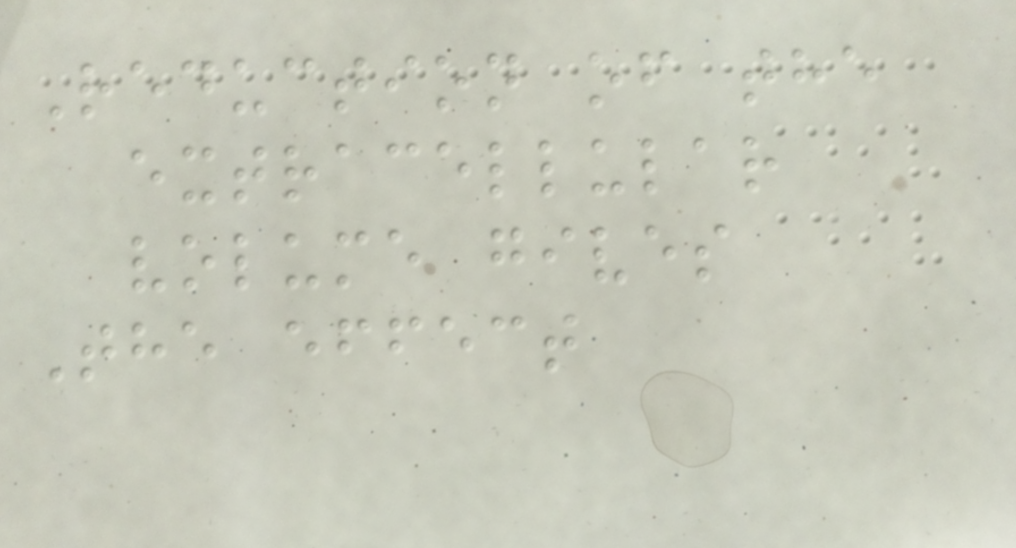Reduction of the
extracellular
volume gives
The effect
